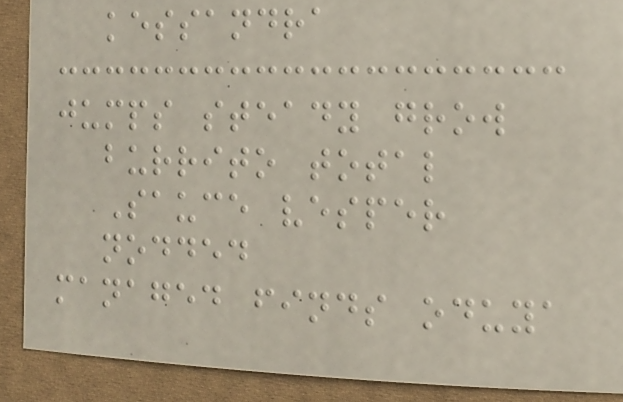kessandra
jumps steady grow
burrito total
Sauce vesper
nodded
managed finds oduya
